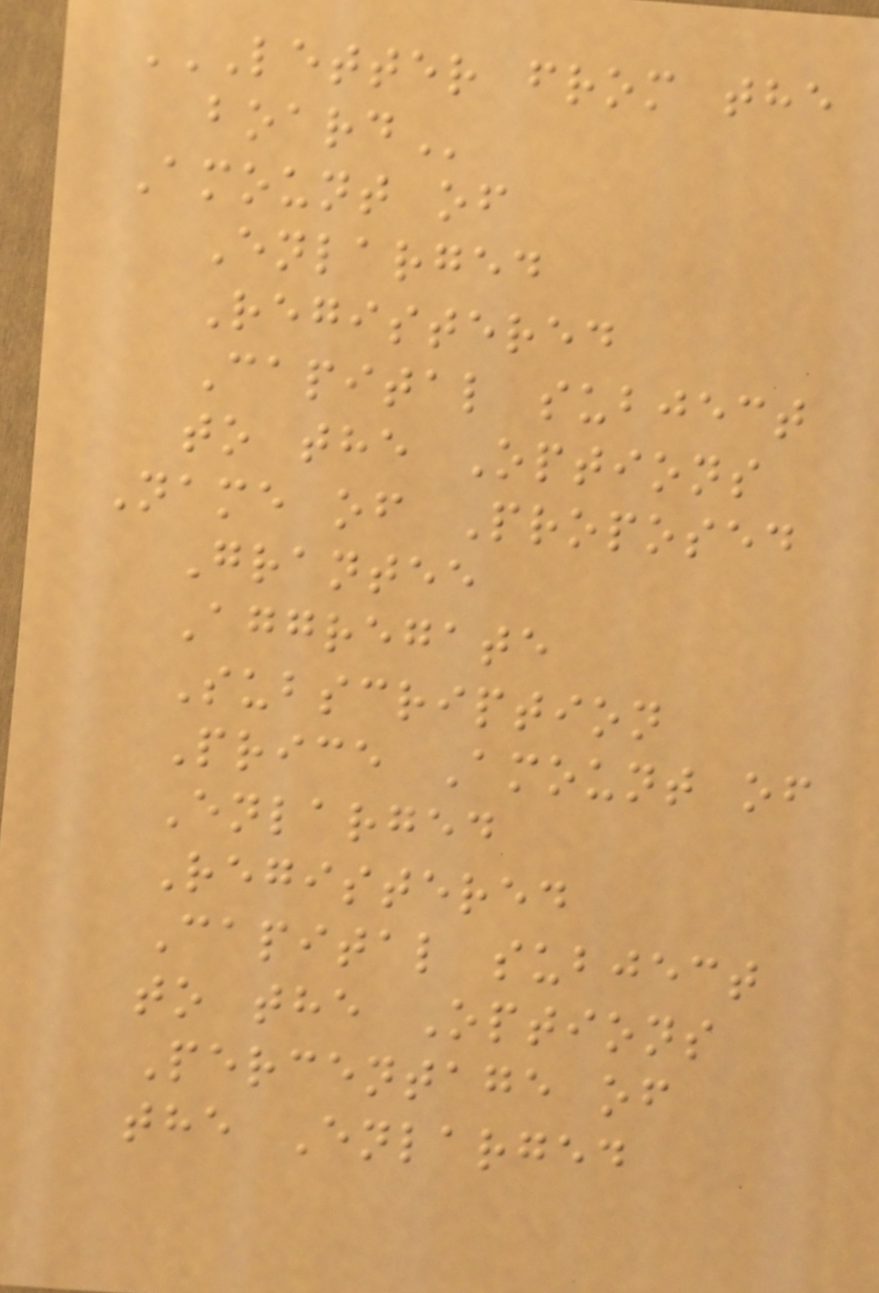LETTER FROM THE
BOARD
Amount of
Enlarged
Registered
Capital subject
to the Options
Name of Proposed
Grantee
Aggregate
Subscription
Price Amount of
Enlarged
Registered
Capital subject
to the Options
Percentage of
the Enlarged
